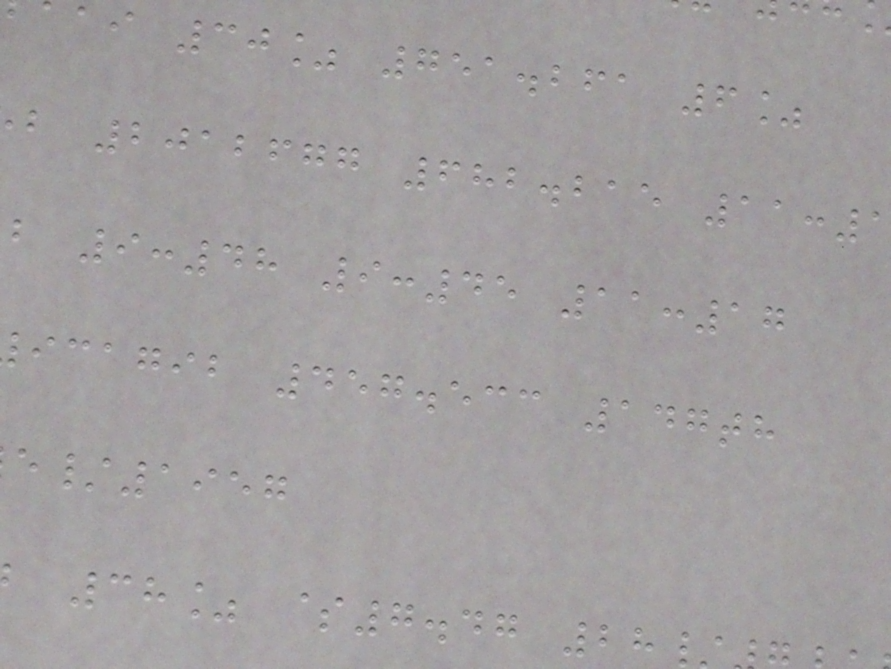ai 30% 751.261 6%
b 2012677 682.215 11:
b 9:48 9:45 11:17
icagib 457.533 147th
/1957
38% $7.47 28
